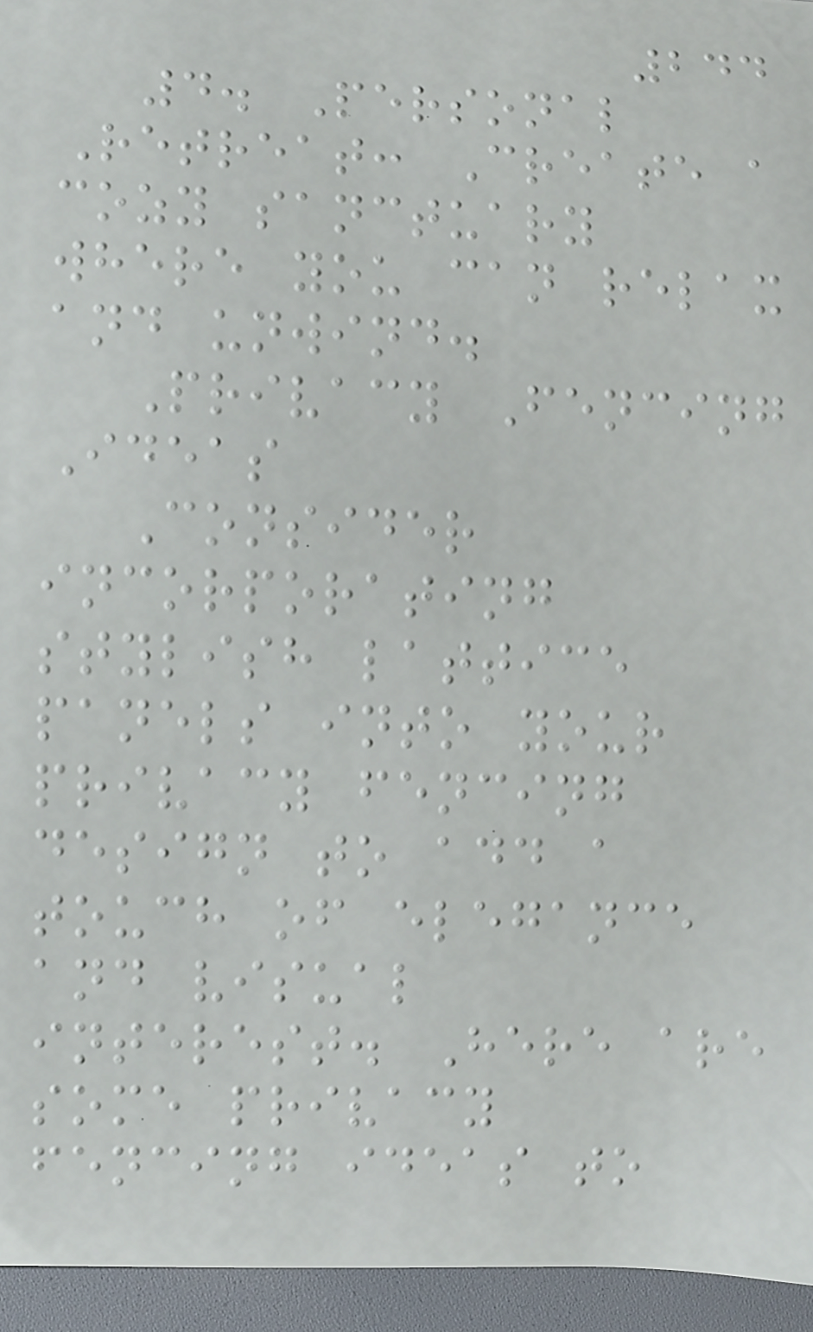244
4. Personal
Retreat: Create a
cozy sanctuary
where you can relax
and unwind.
Privacy Fencing
Ideas
Consider
incorporating
stylish lattice
panels into your
privacy fencing
design to add a
touch of elegance
and visual
interest. Here are
some privacy
fencing ideas to
